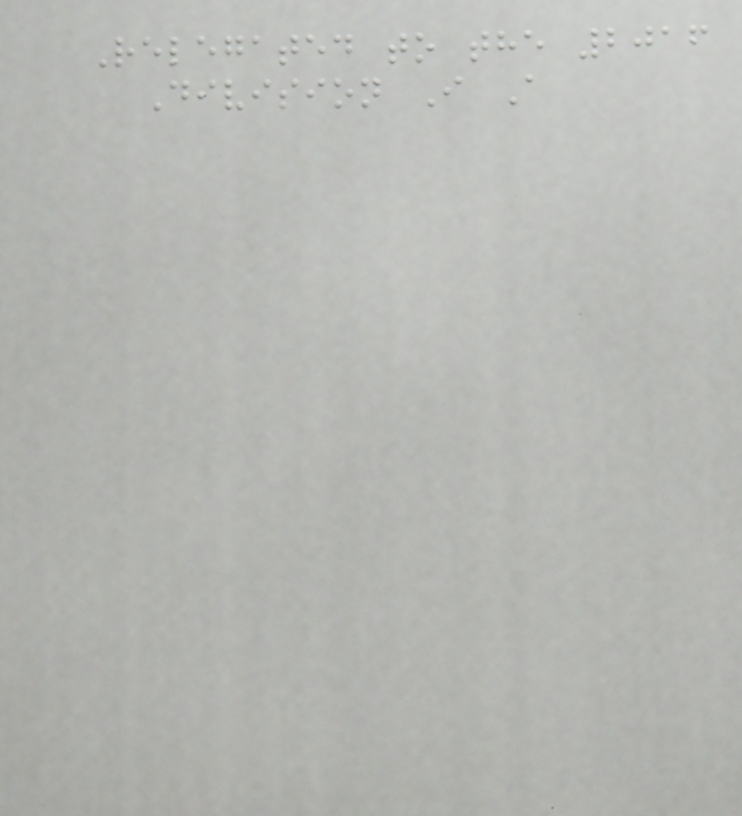Relegated to the 2016
Division I A
